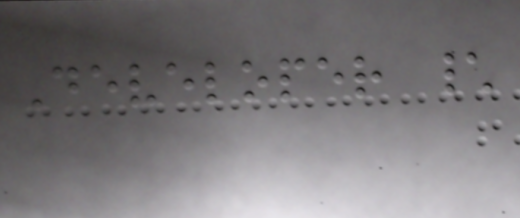Developer \
